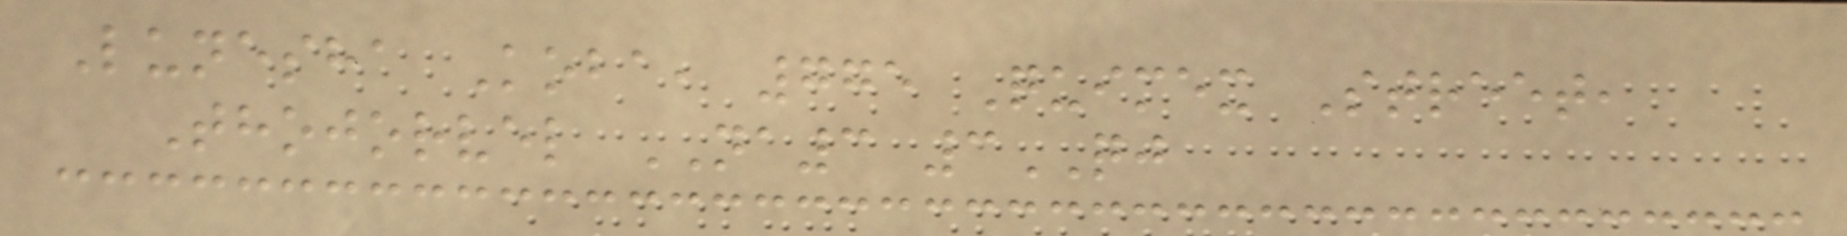Lunesha Koba, 775 Quimex Street,
Thojorvel NA3 3QJ
